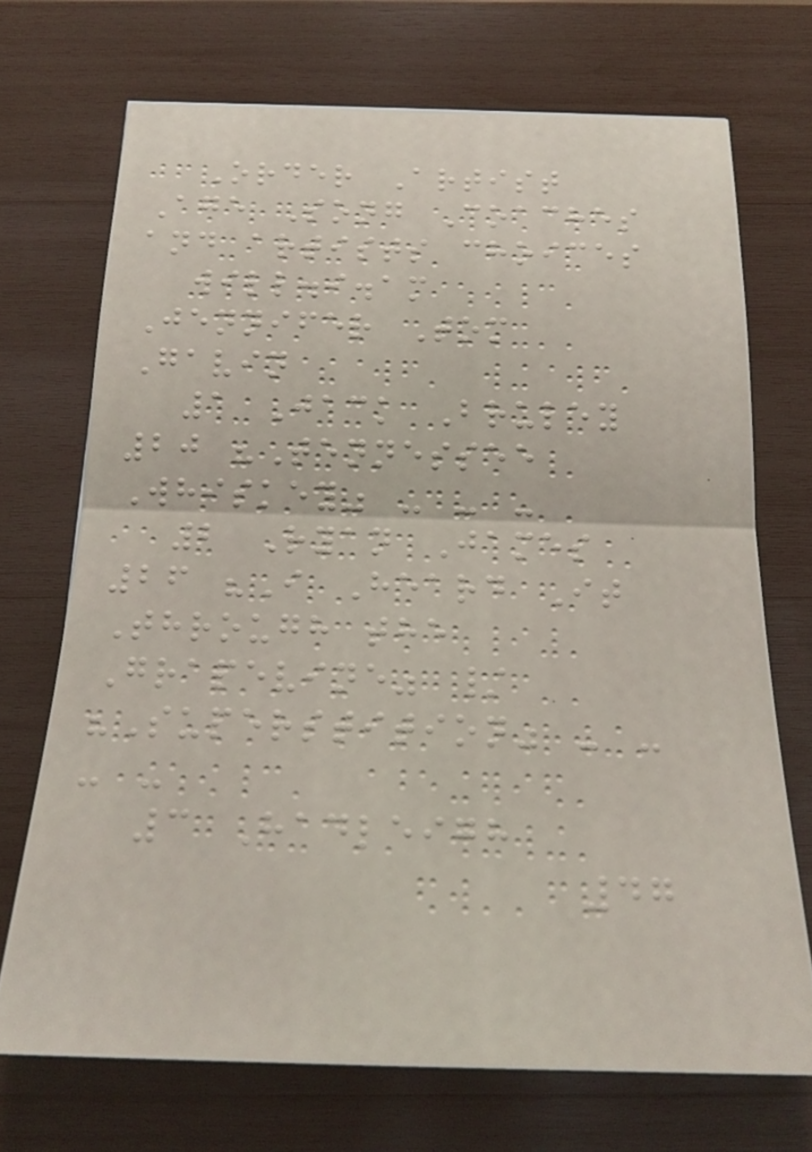Order Artist
Age Song Coaches
and artists choices
will.i.am
Jennifer Tom
Gavin
1 Jack Bruley
20 "Tennessee
Whiskey" - - -
2 Ryan James
26 "I Heard It
Through the
Grapevine" /
"Superstition" - -
- -
3 Hadleigh
47
